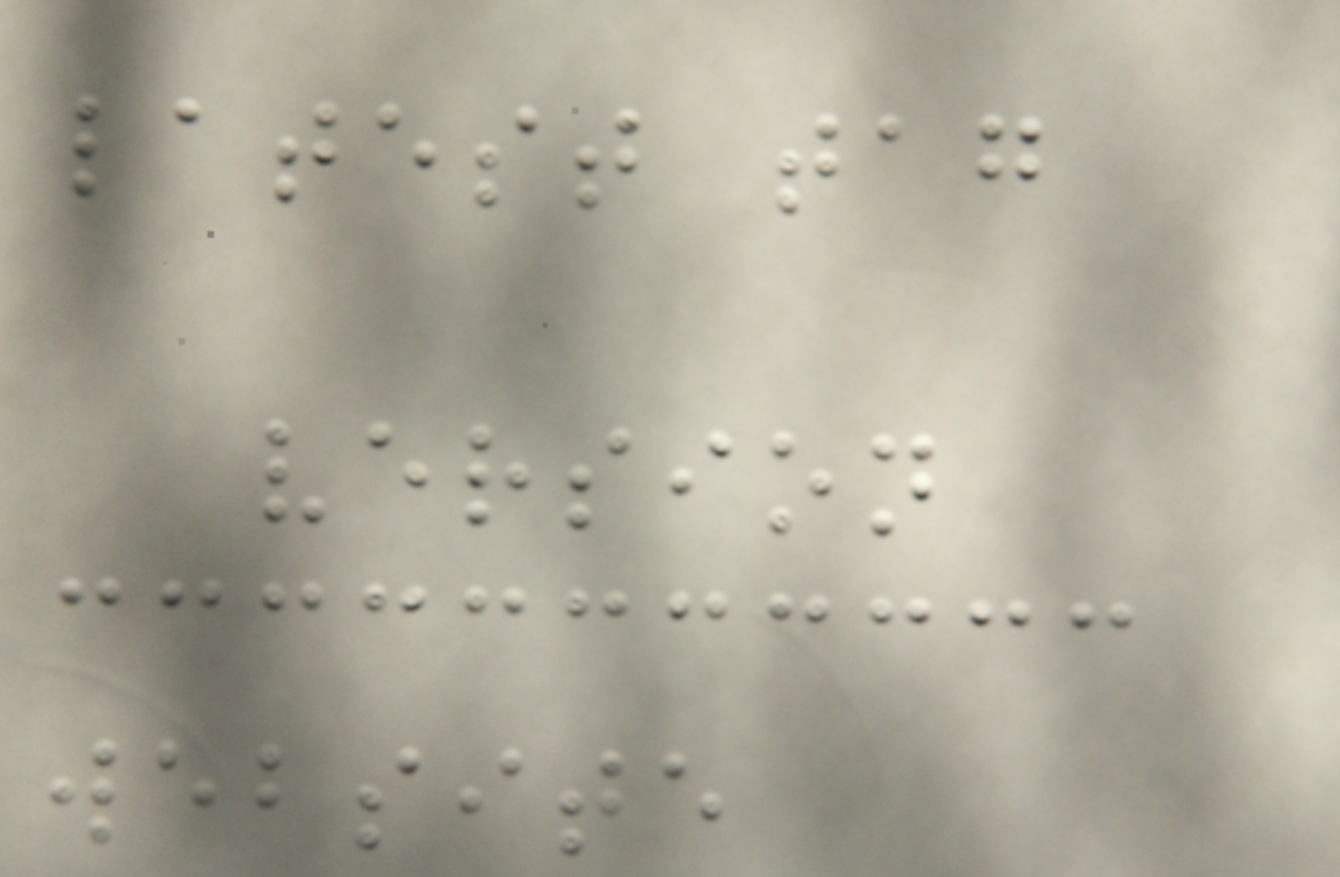latest tag
version
website
